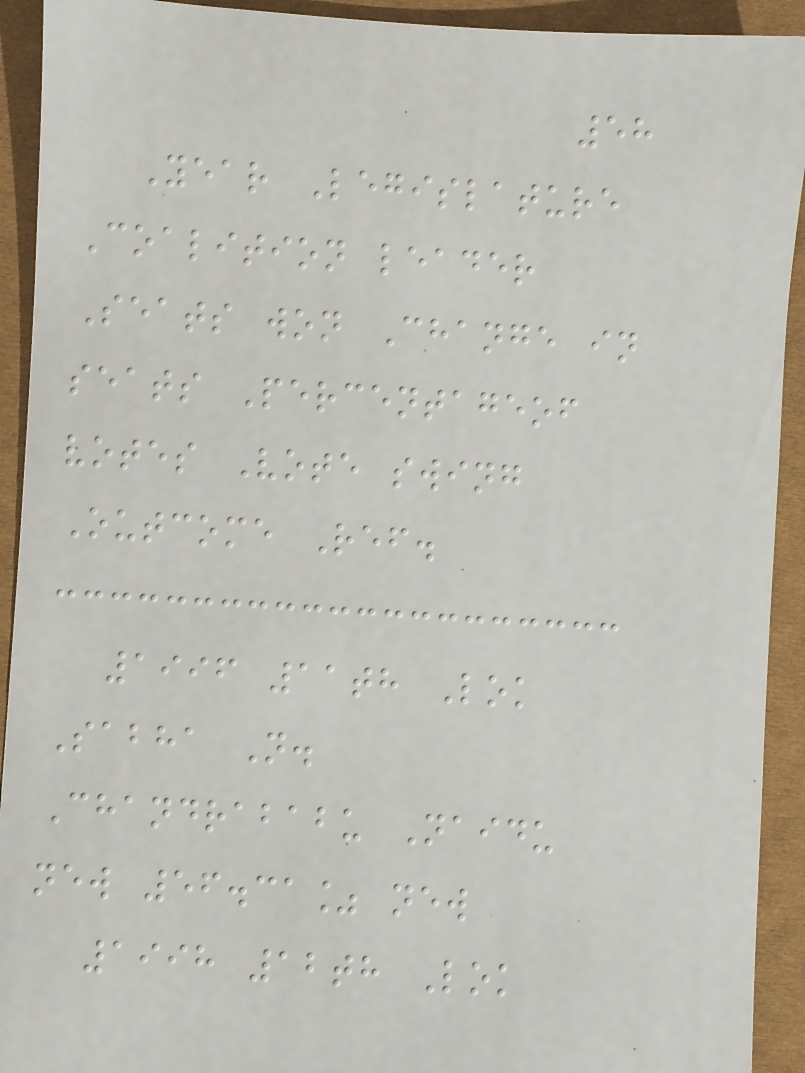58
Year Legislature
Coalition leader
Seats won Change in
seats Percentageof
votes Vote swing
Outcome Ref.
1996 11th Lok
Sabha N.
Chandrababu Naidu
new 56.31% new
1998 12th Lok
